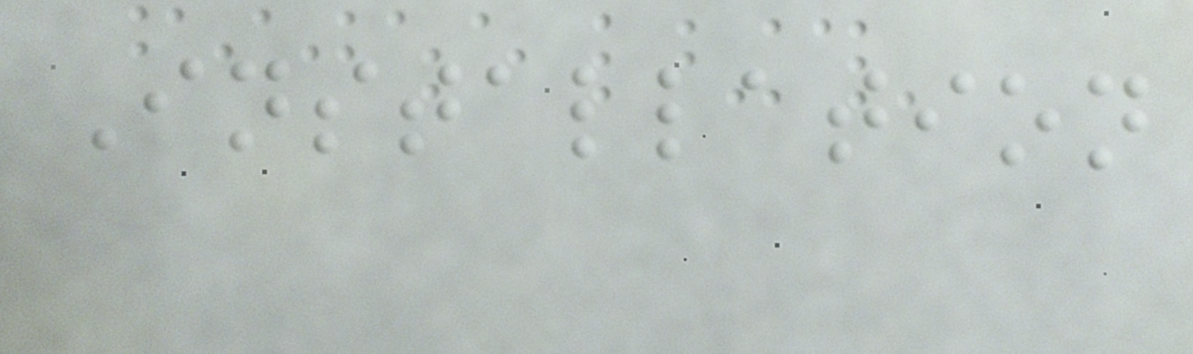Installation
